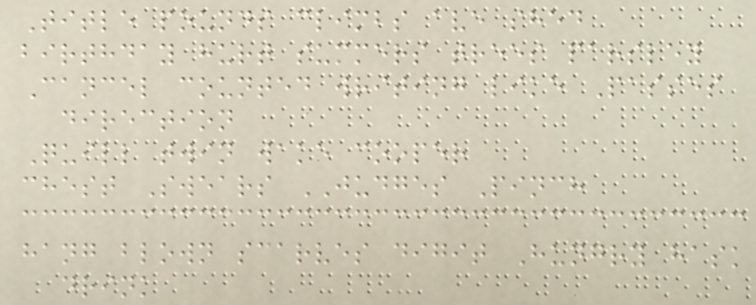Title pounds climbs ave shed
birthday hurt summers trees parsley
Cancel counted writing like Passes
direction
Quill twin wake cooper
chest Swears JUDGES Pinch
hang blown scarves digit Hungry hask
drink
